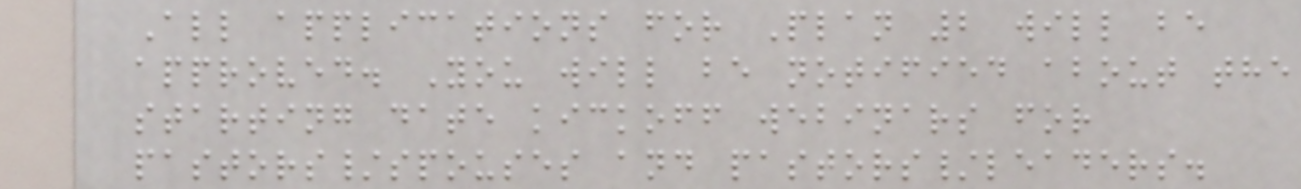All applications for Plan 2 will be
approved. You will be notified about the
starting date kickoff webinars for
pastors/spouses and pastors/leaders.
